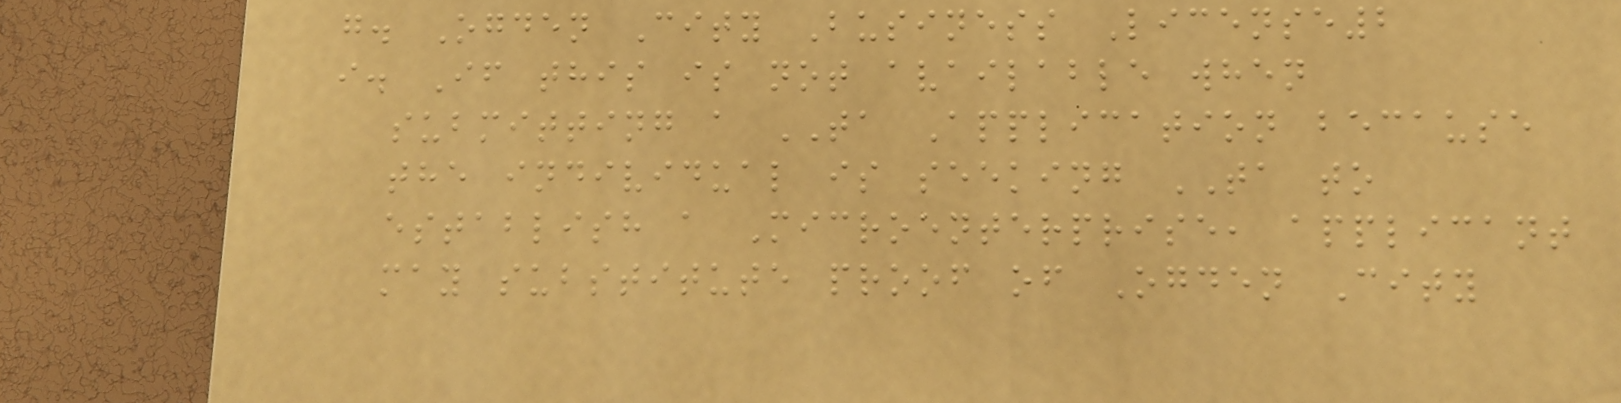g. Ogden City Business License2
i. If this is not available when
submitting a TA Application because
the individual is seeking TA to
establish a Microenterprise, applicant
may substitute proof of Ogden City
